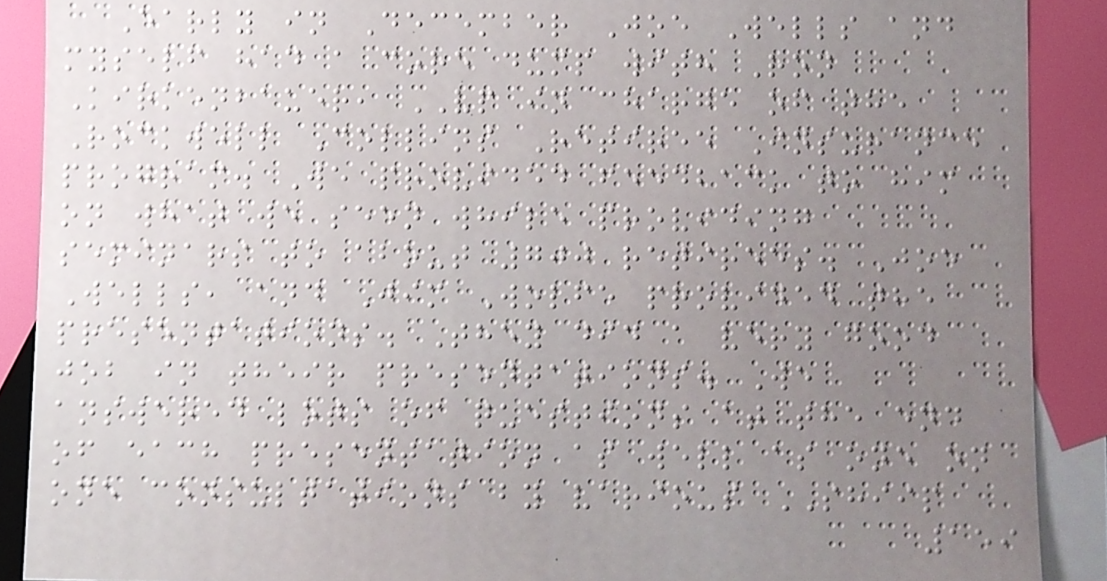Early in December Joe Wells and
myself had a core dump with Ron
Kirkenbauer, VP in charge of the
Rockwell Collins Retiree Insurance
program. We provided feedback to him
on what we seen while providing
seminars to about 700 retirees. Joe
Wells, and Jim Wolfe provided the
presentations. They did a very good
job in their presentations. We
answered lots of questions at the end
of each presentation as well as one on
one consultations by various SHIIP
159
